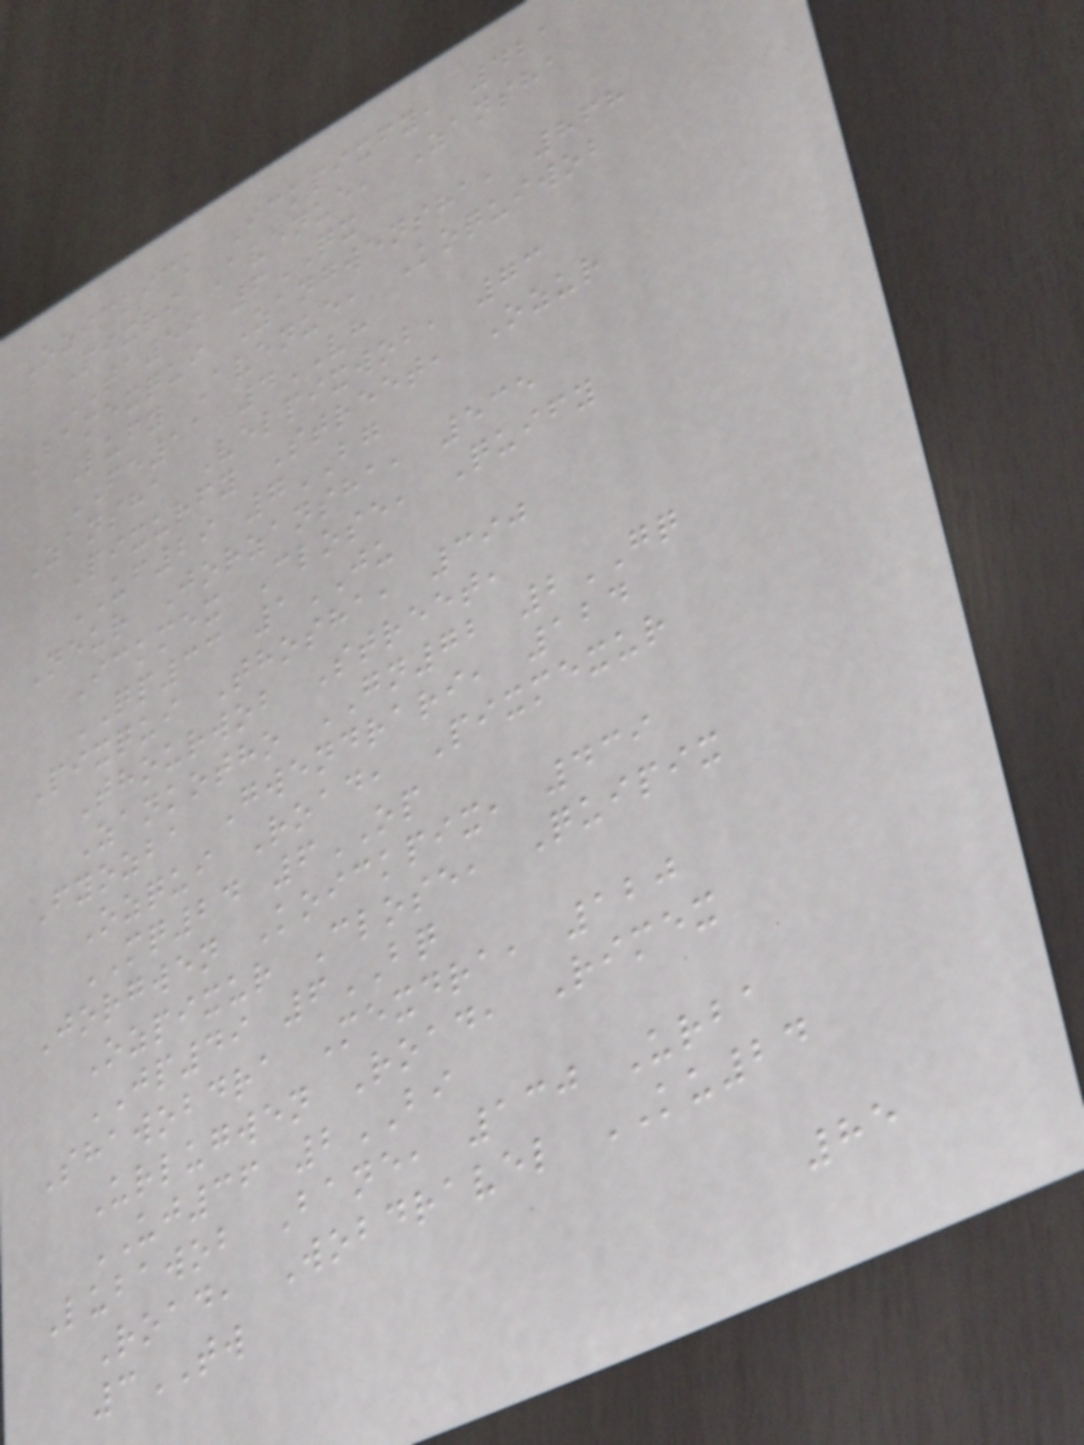Ozickick Ickpixfy, 421
Pixri Avenue, Zansha
TA59 6QX
Bamexqui Zangwensha, 868
Lufy Avenue, Koquiwob
FE11 4VH
Zansha Velpixwob, 73
Pixurfy Street, Ozur
UF29 7BG
Neur Jorzansha, 535
Ickmex Close, Quify
QP33 1JU
Pixqui Thosha, 390
Thourwob Street,
Zankotho GN72 2GQ
Fyozba Gwendrari, 124
Ozqui Road, Pixmexur
MQ24 6OP
Jorgwen Koickpix, 439
Ozpixur Close, Quipix
JP49 6BQ
Shawobdra Mexdra, 120
Urlugwen Road, Rimex
UJ36 2BI
Lubawob Bane, 130 Urba
Road, Wobdravel KU24
3TW
85
